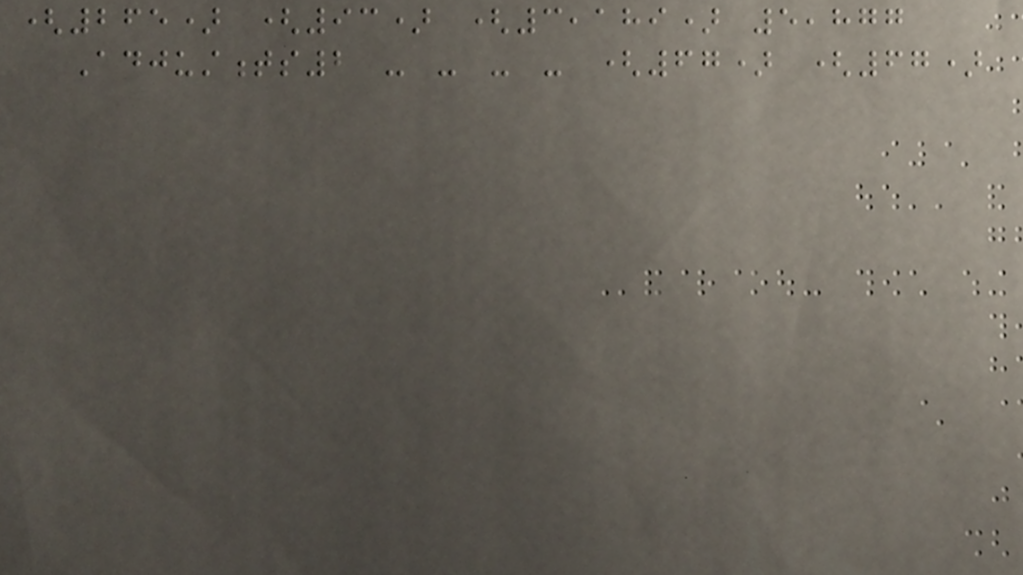(265) (93) (3,189) 5,877
Adjustments2 - - - - (67) (67)
